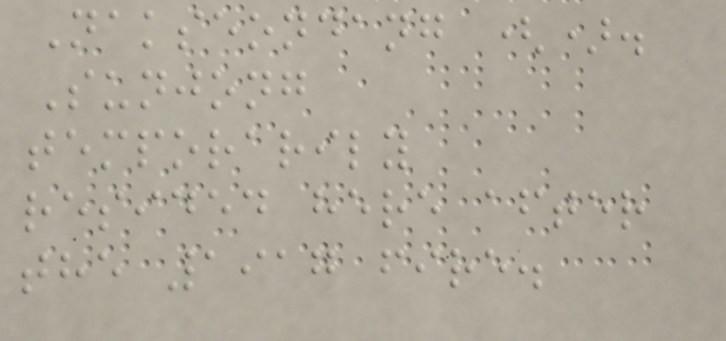Nakseondang ().
Sunjong
temporarily
resided here after
the 1917 fire.
